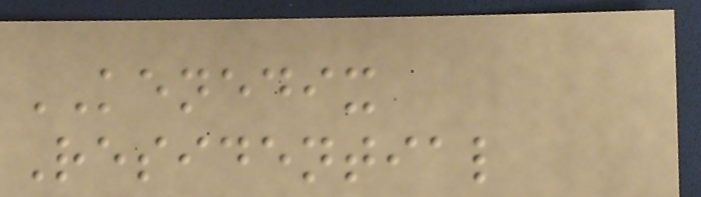KENEDIX
Residential
